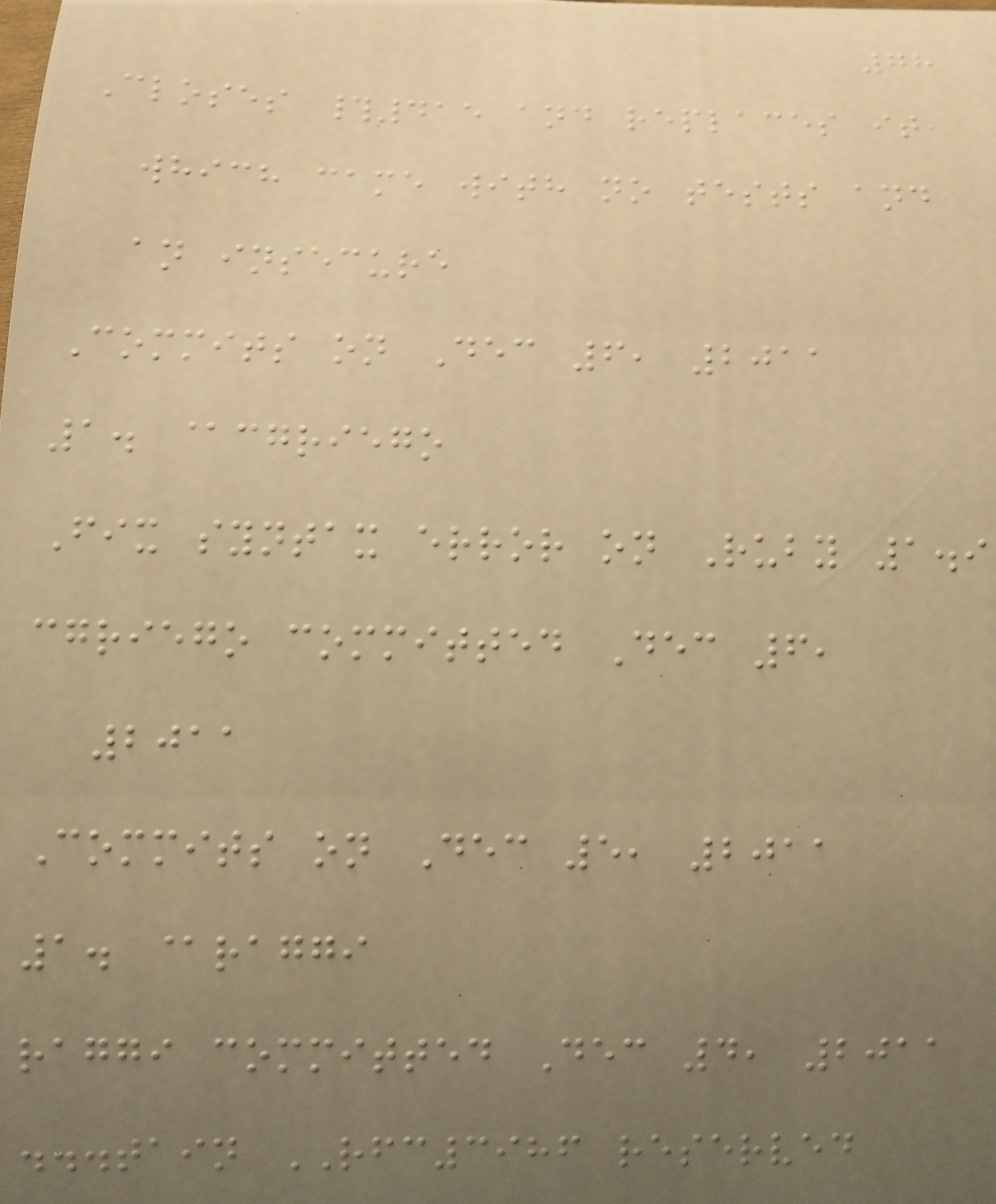78
Closes #415 and replaces it,
which came with no tests and
an insecure
Commits on Dec 6, 2011
1. @cgriego
Fix syntax error on Ruby 1.9
cgriego committed Dec 6,
2011
Commits on Dec 5, 2011
1. @raggi
raggi committed Dec 4, 2011
...tain RFC3986 reserved
